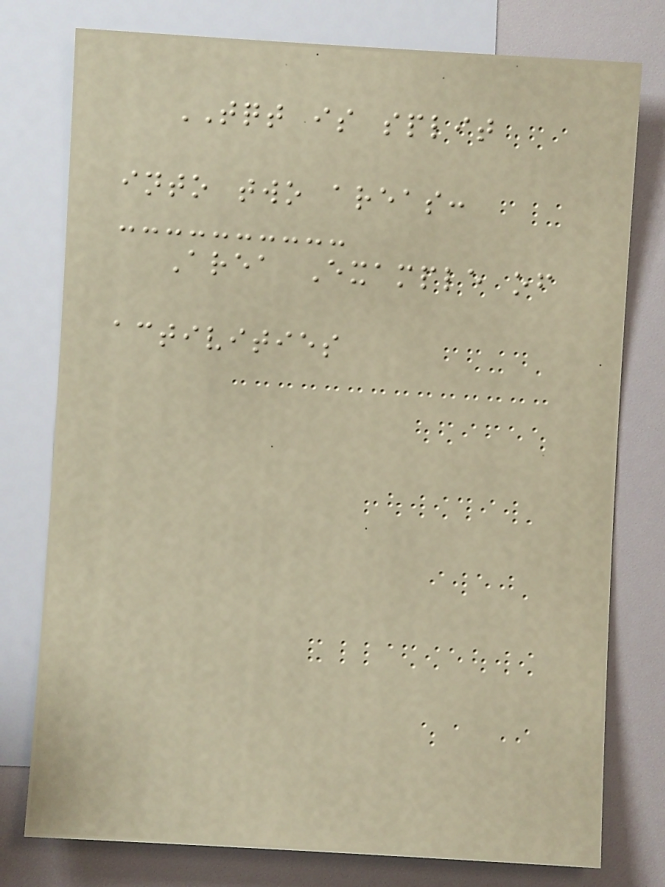TQT is split
into two areas:
Area Example of
activities
